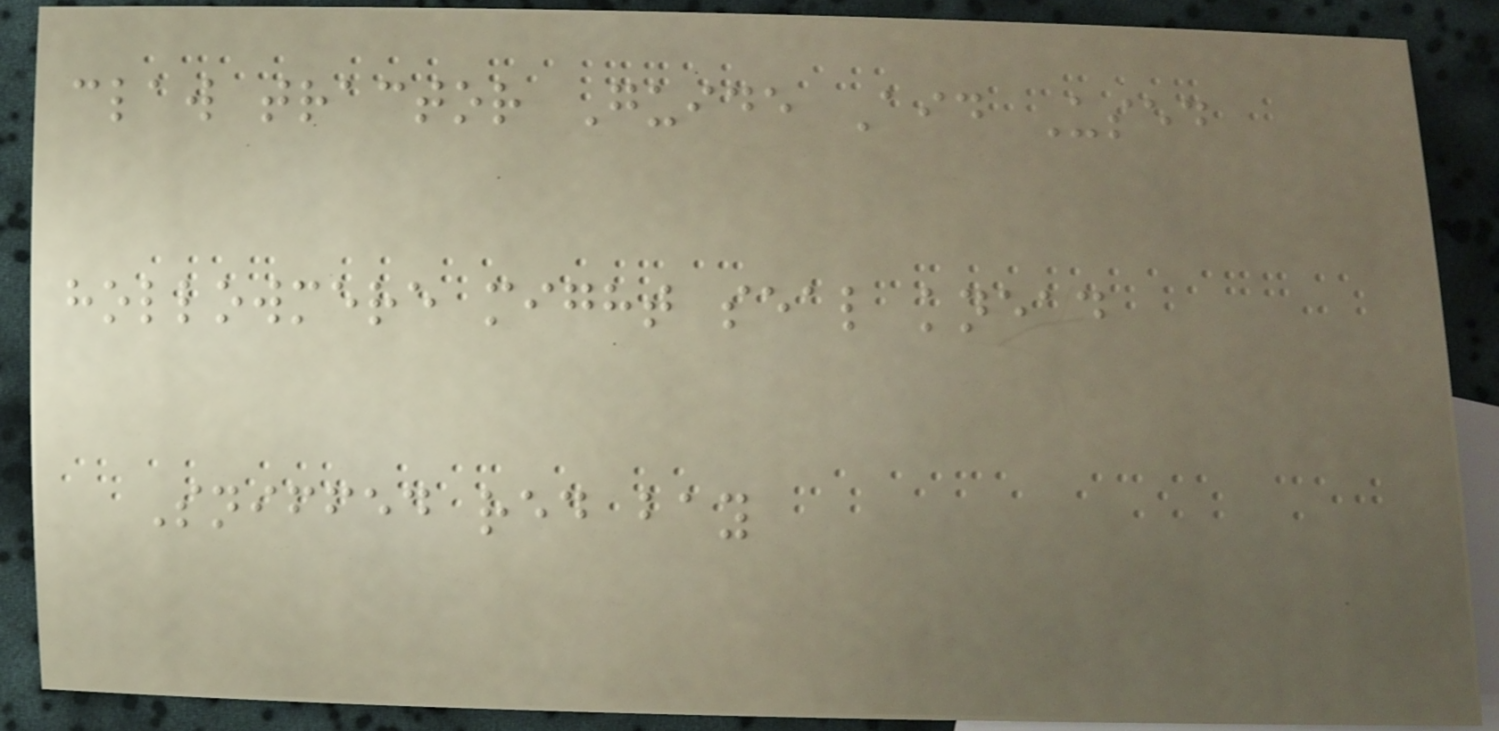claw tractor Guide Aid Used
hollowmere might seal knead
Sniffed red bay
